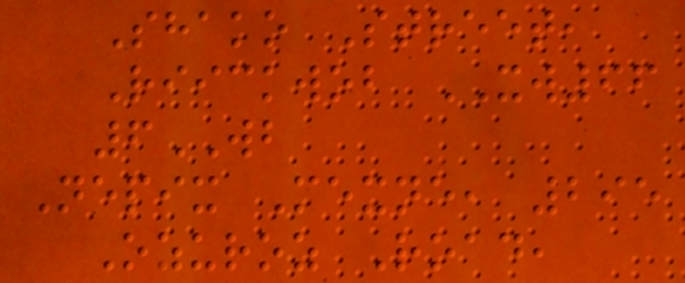Shako Street,
Riickwob XW66
6WB
Nepix Mexne, 295
Ozuroz Road,
